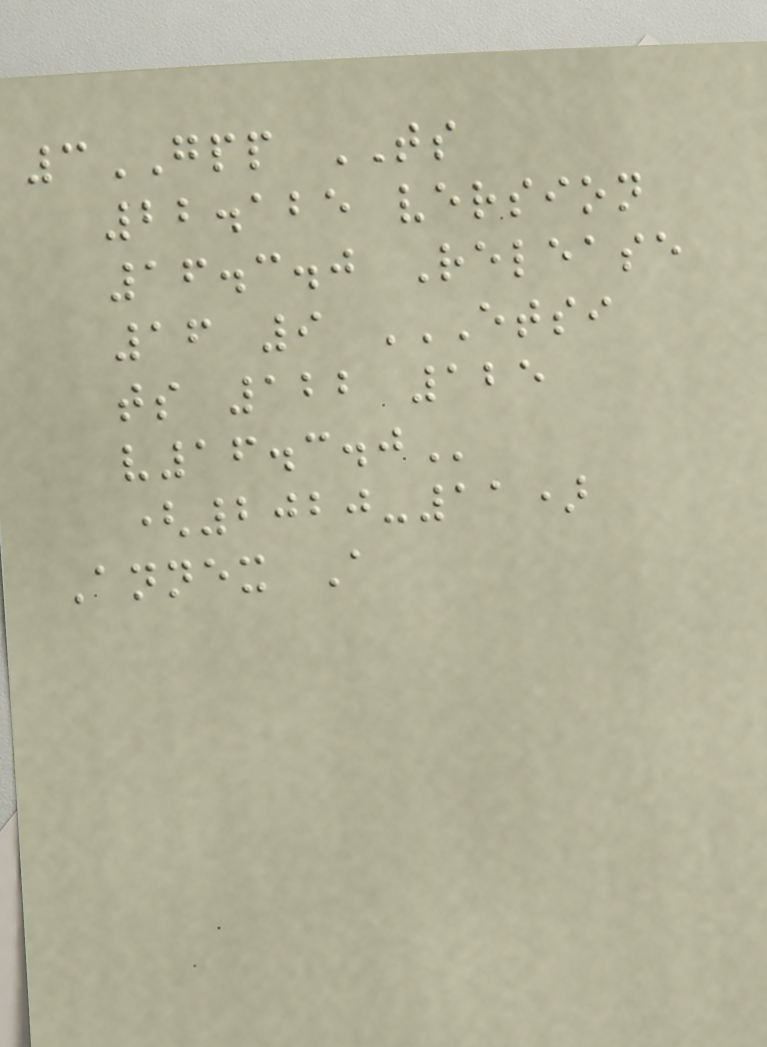3GPP TS
22.125 version
16.3.0 Release
16 9 ETSI
TS 122 125
V16.3.0
(2020-11)
Annex A
